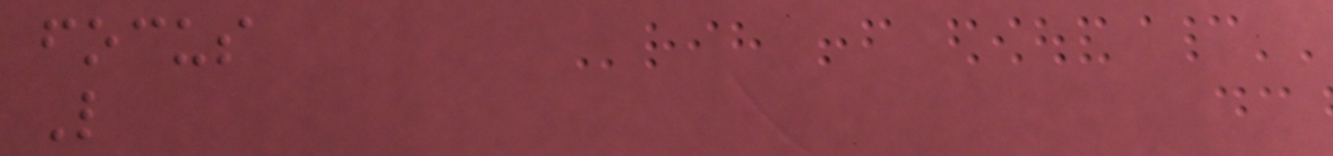focus
L
